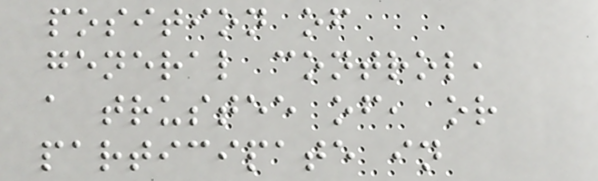position of
general control,
a trustee of, or
participate in
